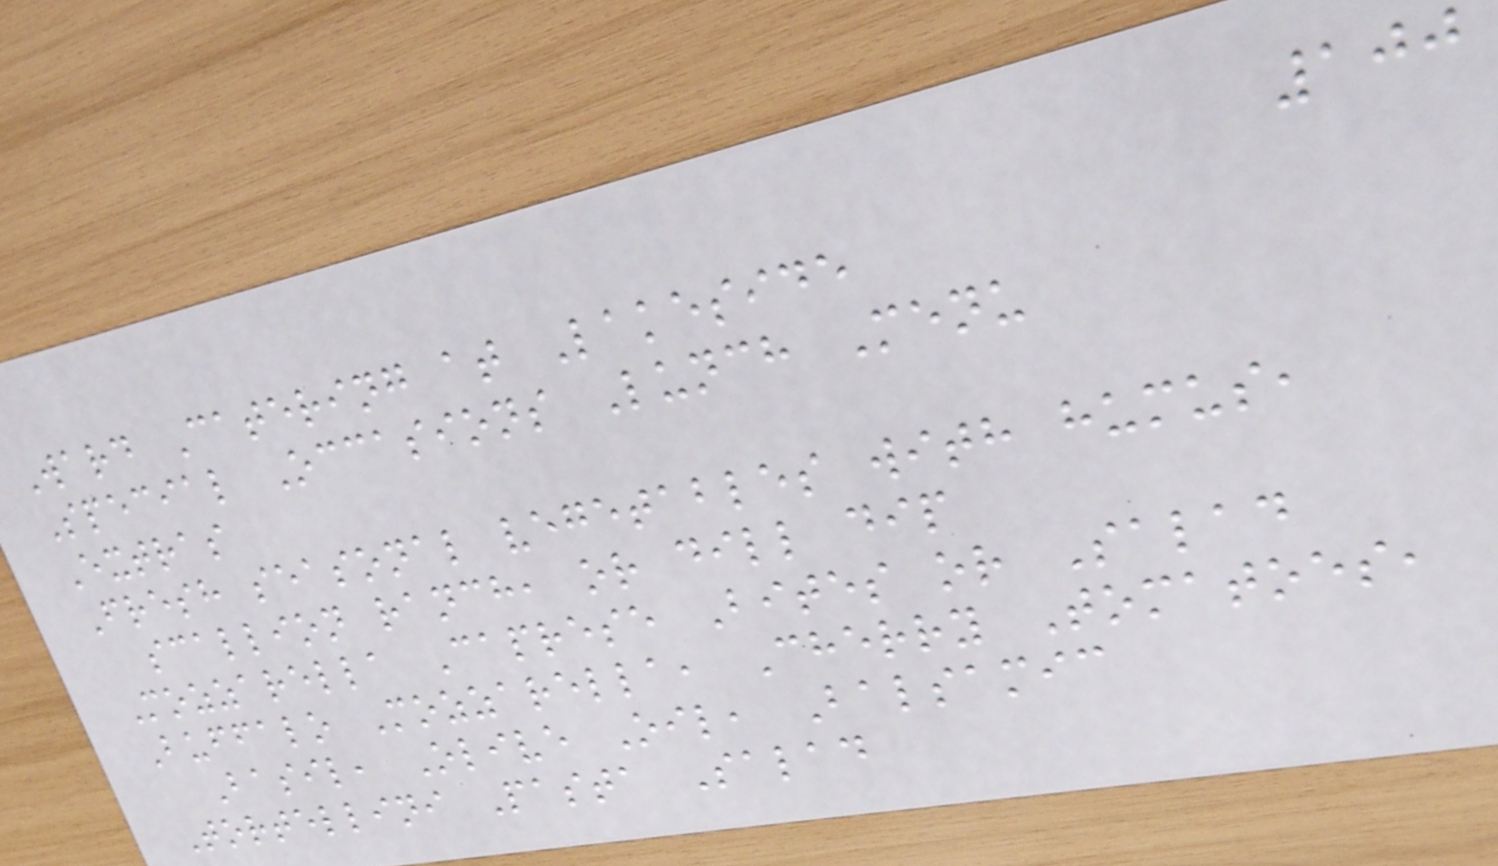100
Ward Catering at Lakeside
Special Occasions Lunch Menu
Extras
Fresh seasonal vegetables with humus,
scallion ranch, or dill dip
Mozzarella Caprese Bites or Salad
Buffalo Mozzarella, Cherry Tomatoes,
Basil, Olive Oil, Balsamic
Tortellini Pasta Salad
